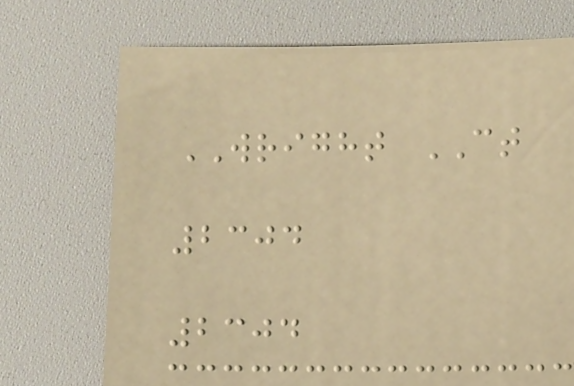WRIGHT CT
2304
2304
